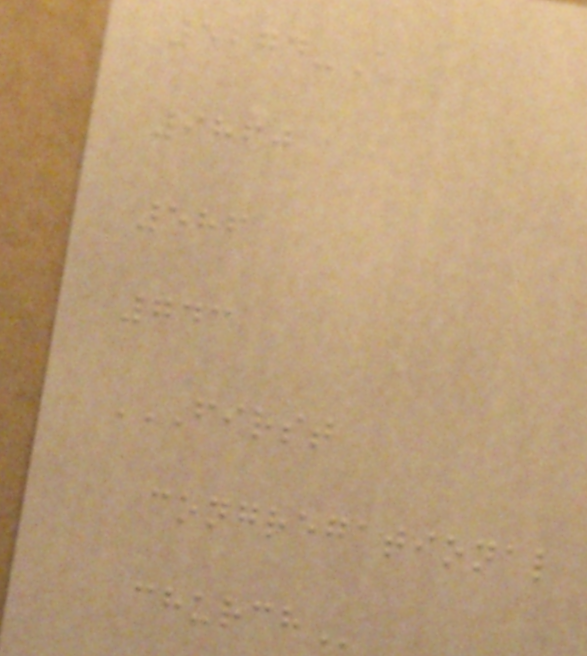5274-A
9860
586
743
FIRST
CONGREGATIONAL
CHURCH
